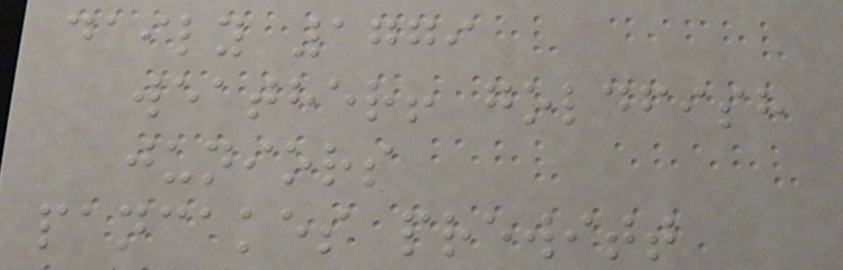daily 1779
weather! goldfish
juniors
pancakes prewitt
